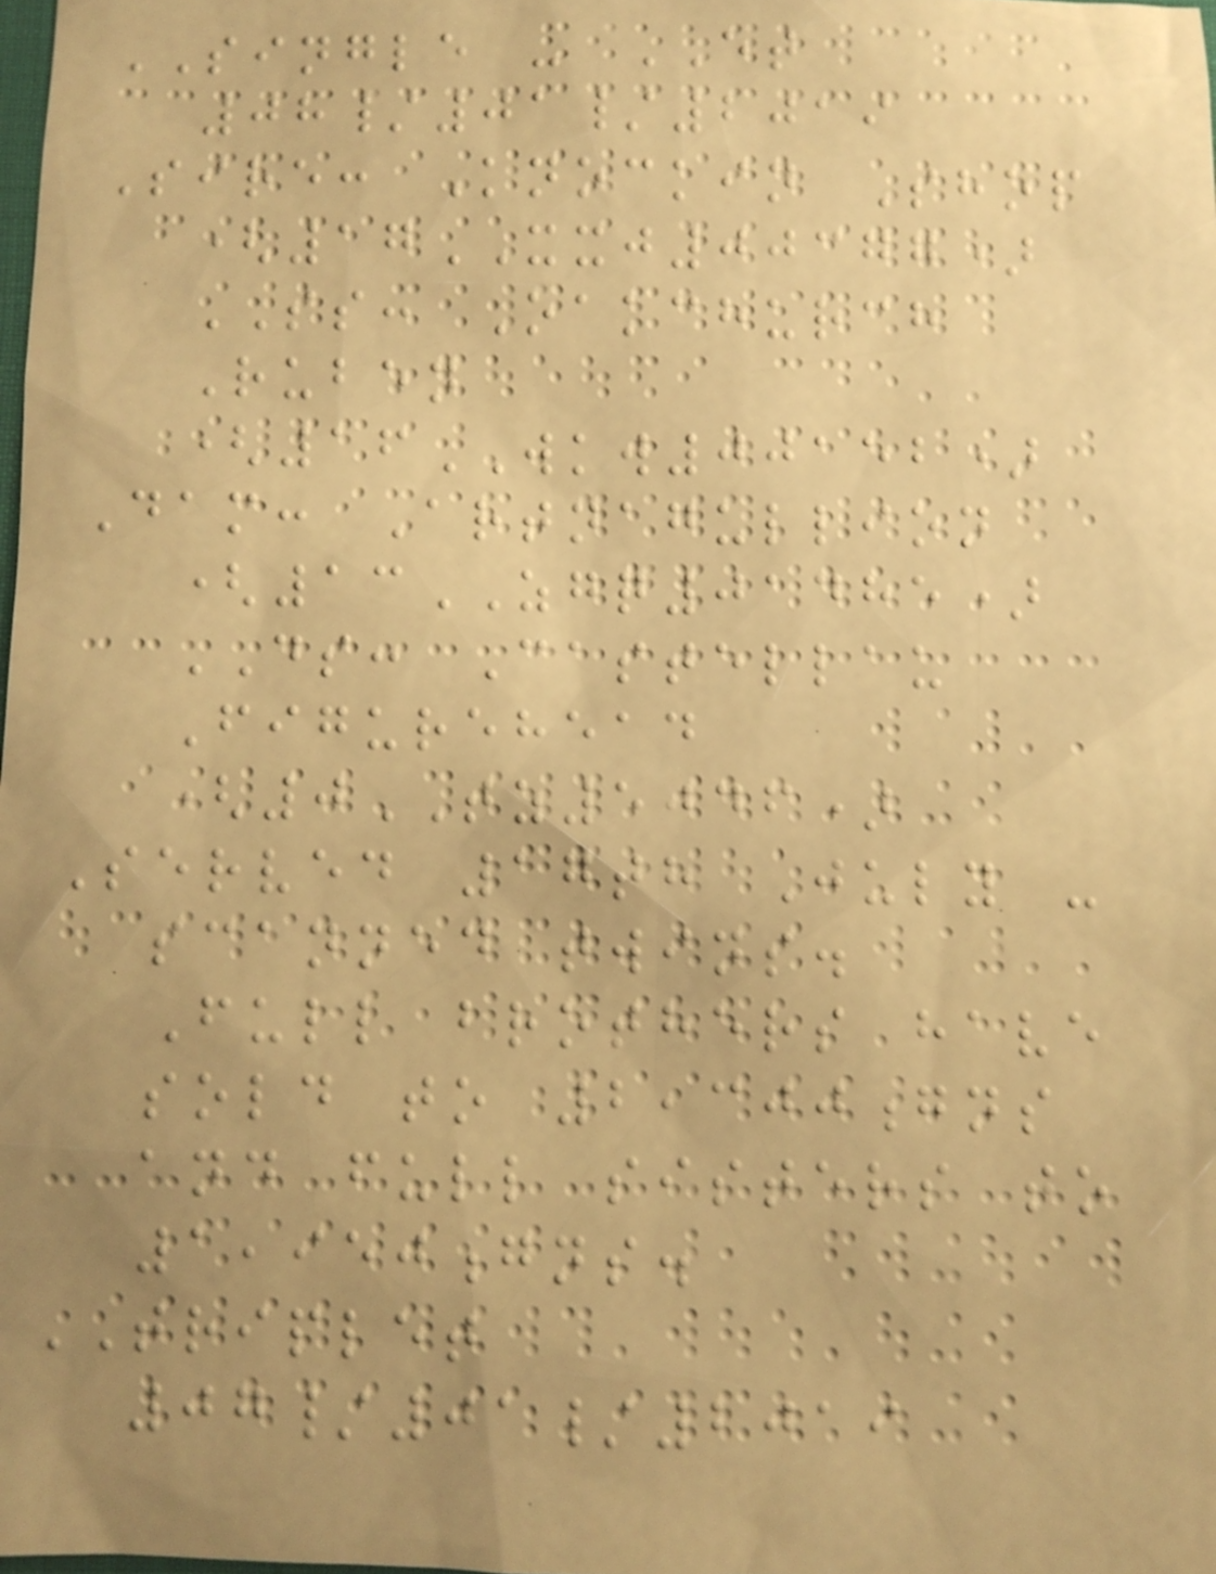SINGLE - ET
08/01/2019
Sire: Knockin Shop
(17XXJ00377)
SS: Oakchurch
Ruben
(16WKW00152)
Dam: Artnagullion
(13ZGQ01485)
DS: Castellau
Figurehead
(0TZ5046)
Served 17th July -
scanned twins.
Full brothers have
sold to 2,300gns
and full sisters to
1,950gns.
TRIPLET
07/01/2019
